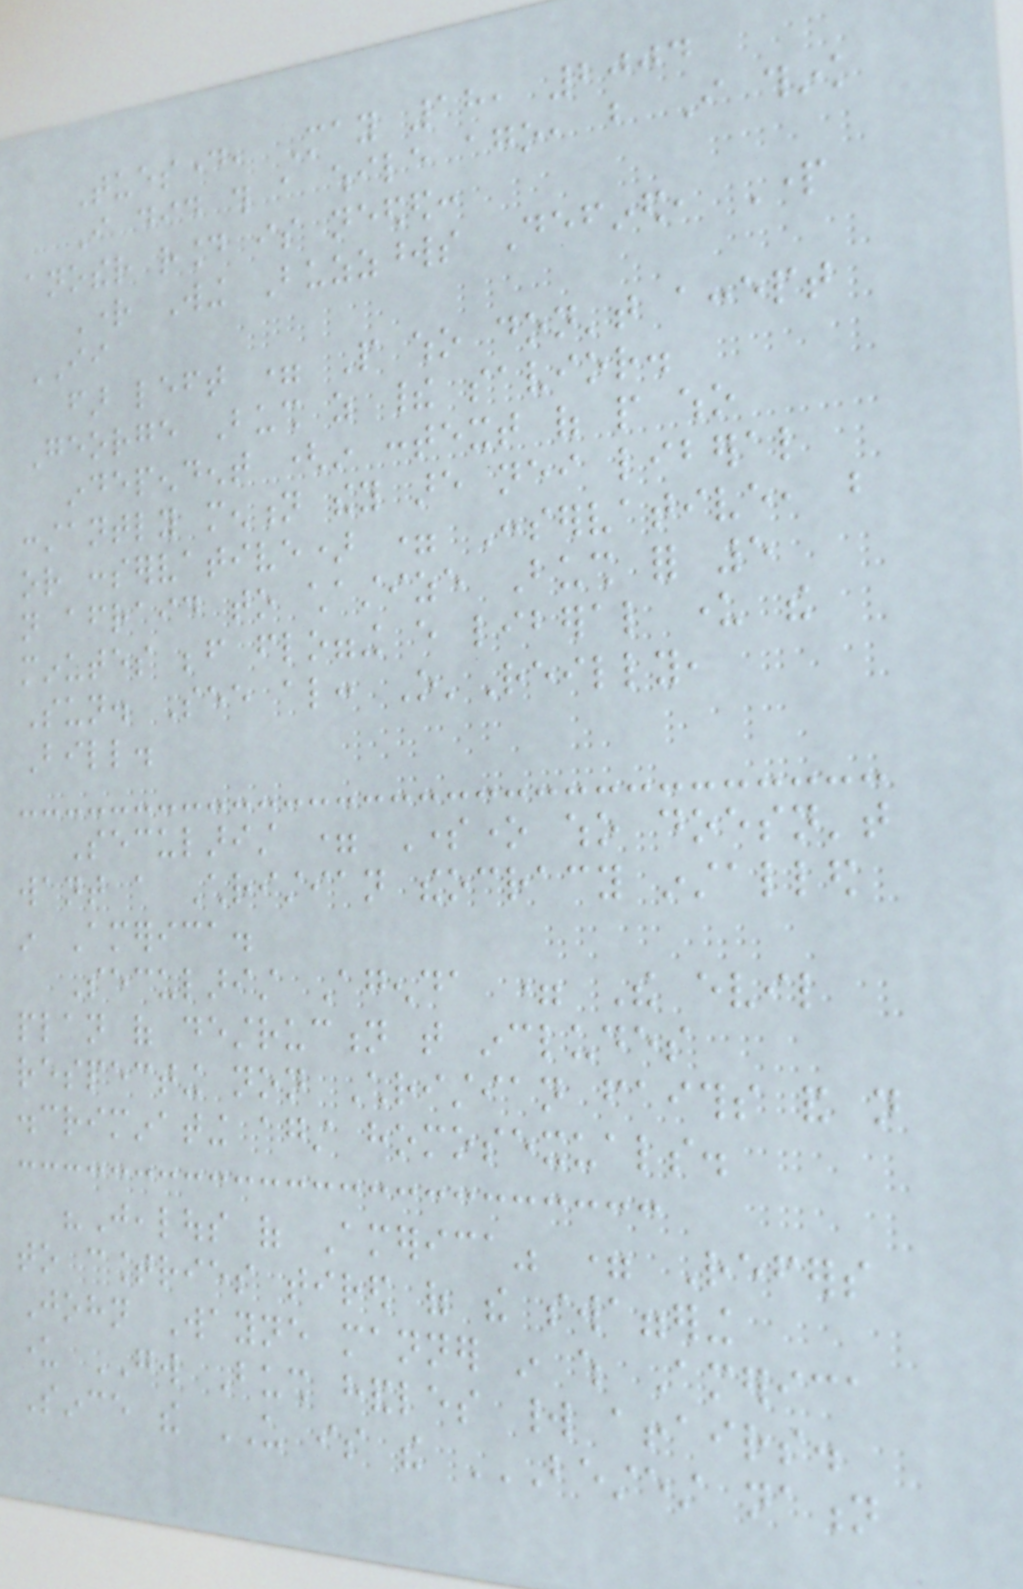Tuesday, May 18, 2004
I did this a while ago, but I think
another round is needed:
Right Wing Buzzwords Defined, Part
II
far left = People who don't accept
George Bush as their savior.
independent (in context of people who
constantly mention they are neither liberal
or conservative) = Conservative, but
not afraid to chastize Bush for 5
minutes before flogging every liberal under the
Sun. See also: O'Reilly,
Bill.
Secularist = Someone who doesn't
want a Christian theocracy installed
in America.
Secularist Agenda = The evil
plan of destruction that includes
respecting non Christian faiths and not
discriminating against homosexuals.
"Jealous of America" = Refers
to countries tired of the swaggering
John Wayne manner in which America
under GW Bush handles world affairs.
Since the US is the BESTEST NATION
